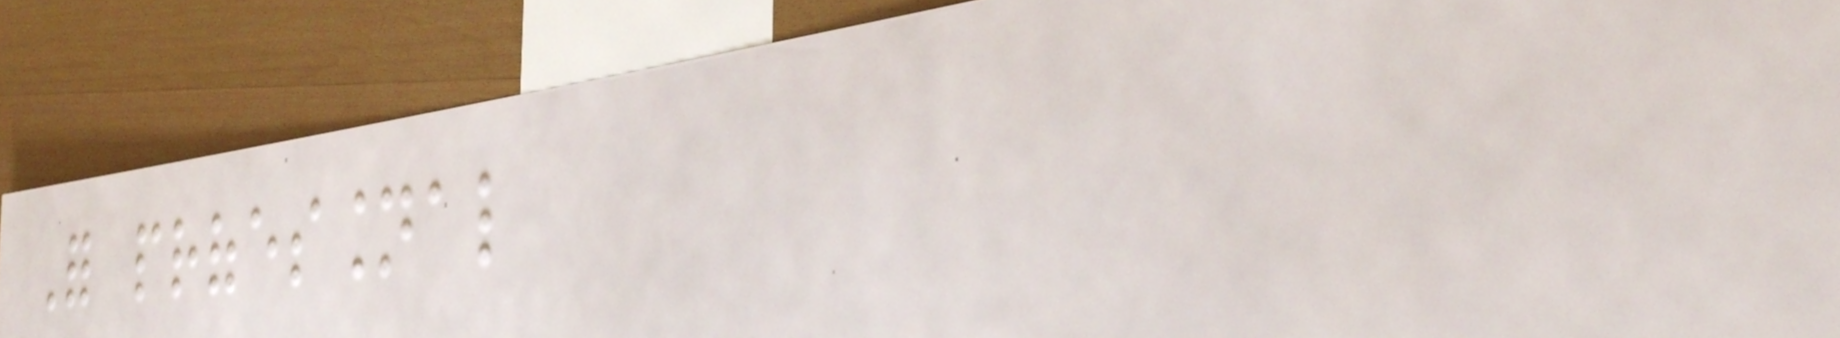For professional
